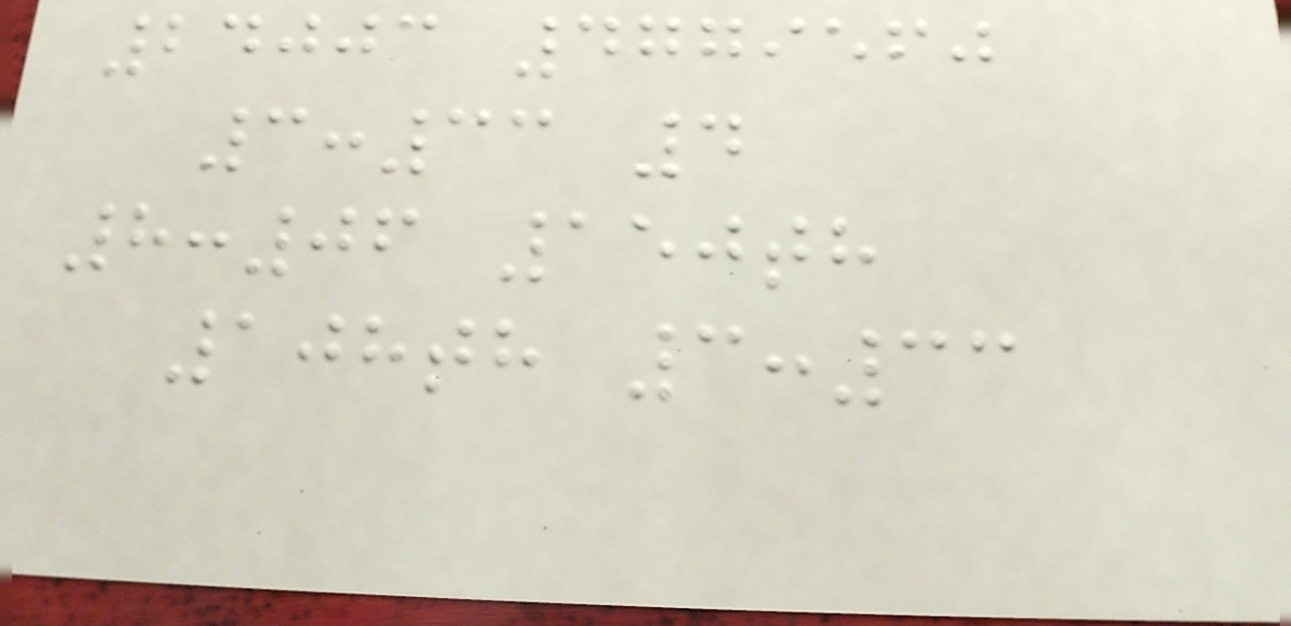24003 4779560
3:33 4
8:06 150th
108th 3:33
